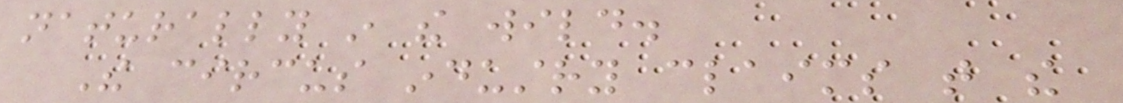naturally in the wild.
The circus industry claims that the
